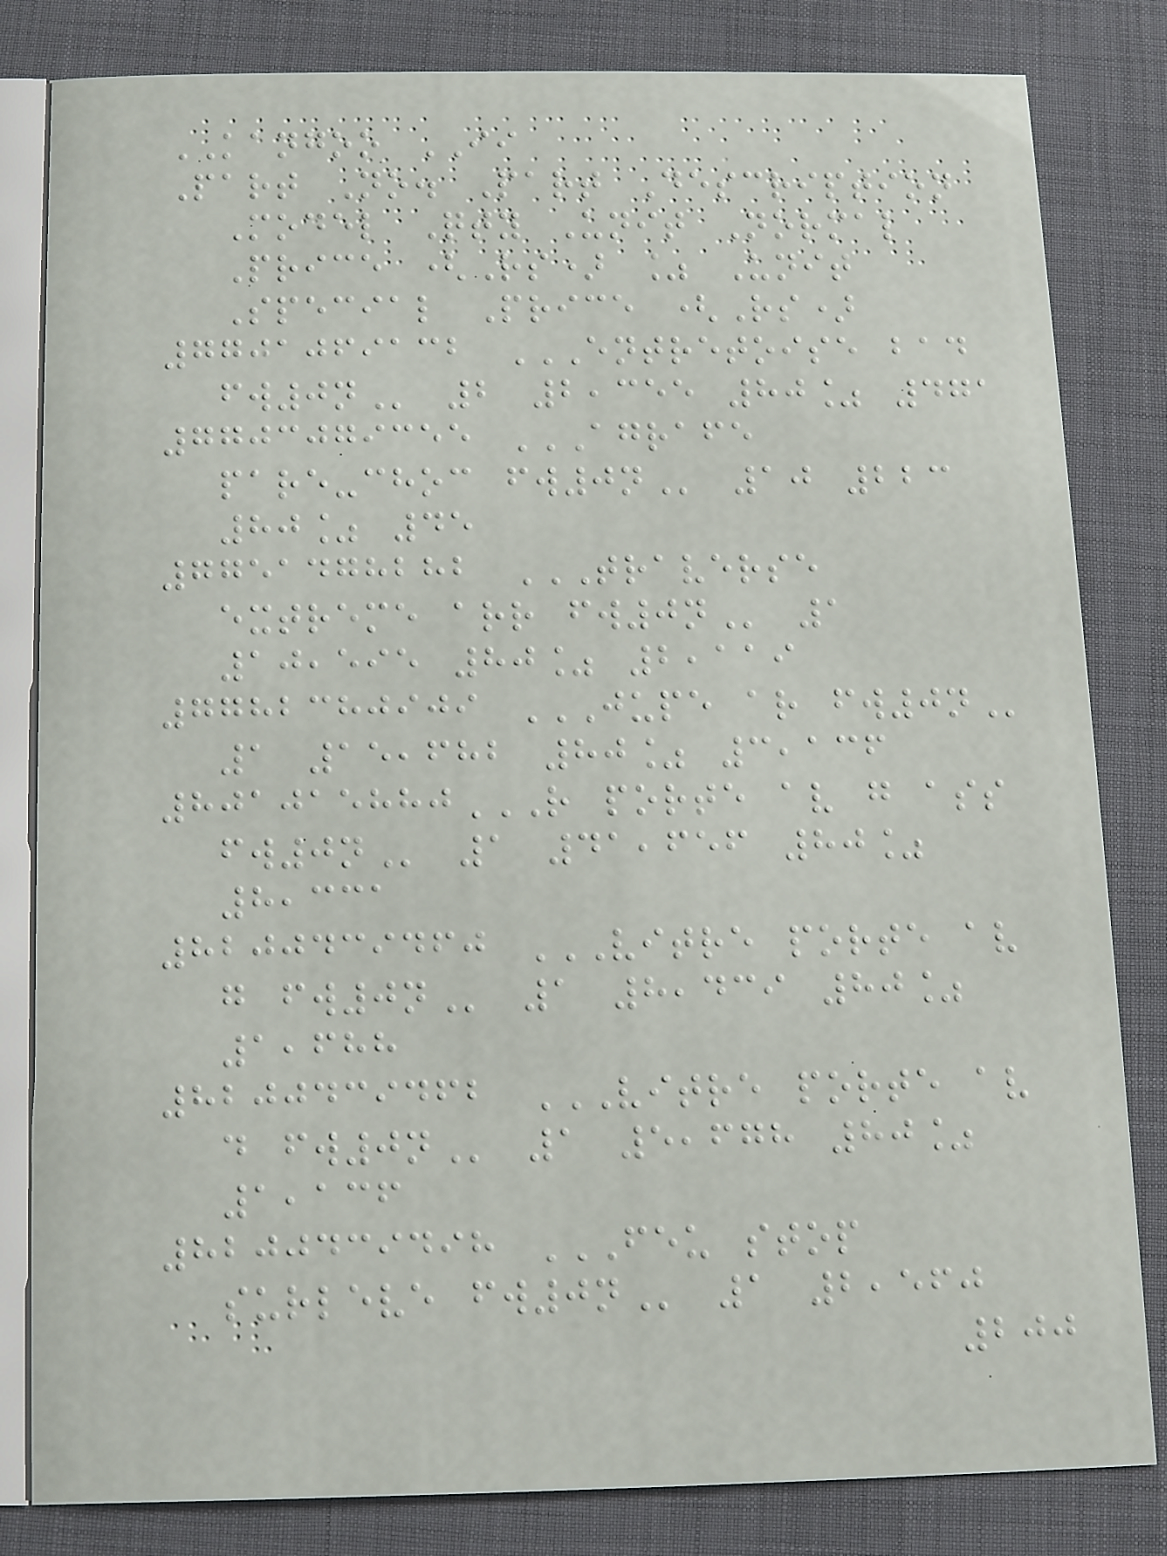KANGOO II
Part No. Part Description
Model Qty Unit Normal
Price (Rs) % Unit
Special Price (Rs)
7701069132 ENTRETOISE BAD
FW0N 2 2,355 80% 471
7703079355 AGRAFE
PARE-CHOC FW0N 10 223
80% 45
7751478282 TRAVERSE
EXTREME ARR FW0N 1
10,595 80% 2,119
7782380909 JUPE AR FW0N
1 15,682 80% 3,136
801015880R PORTE AV G ASS
FW0N 1 41,656 80%
8,331
8200439460 VITRE PORTE AV
G FW0N 1 8,439 80%
1,688
8200439462 VITRE PORTE AV
D FW0N 1 5,678 80%
1,136
8200439498 FEU STOP
SURLEVE FW0N 1 2,560
200
